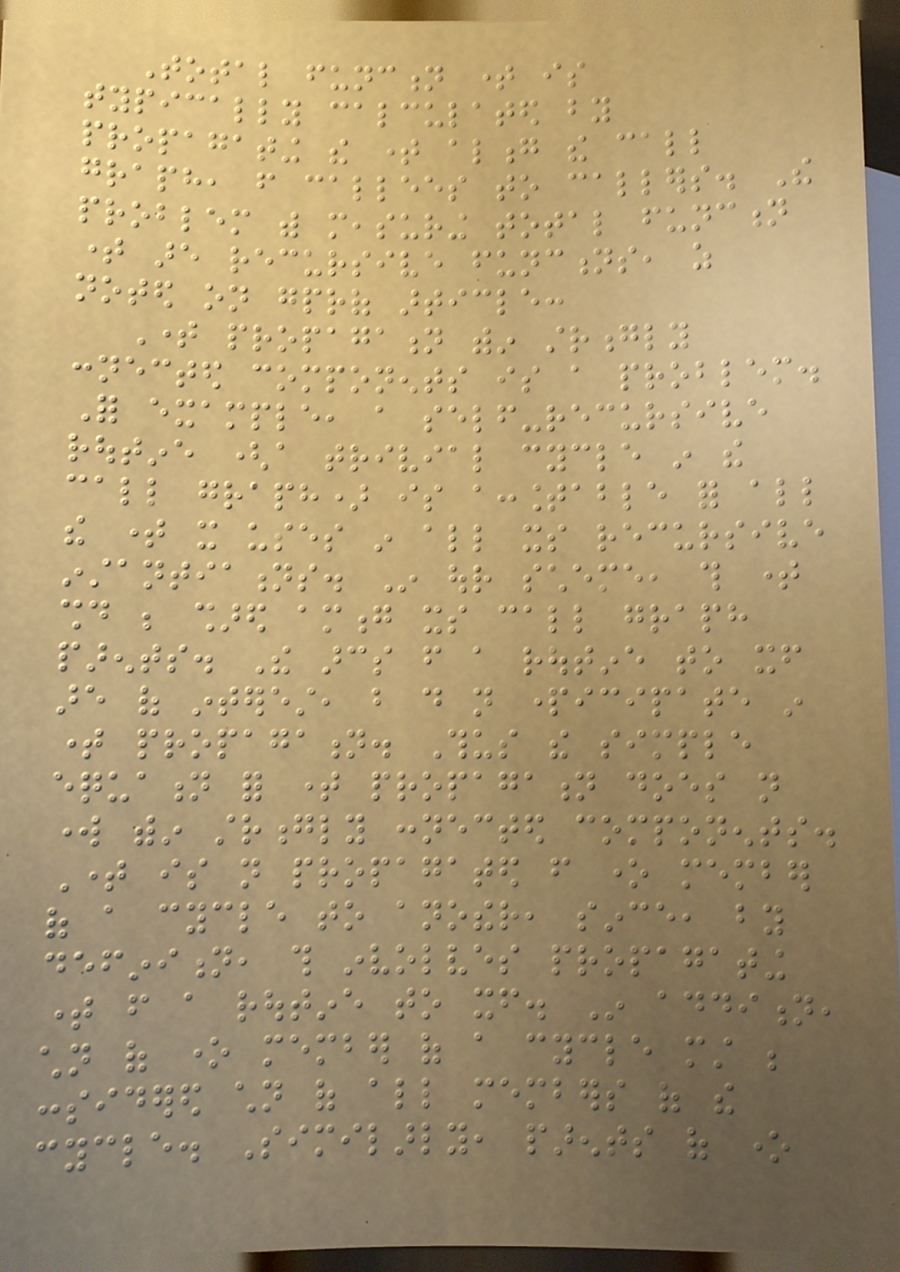Total function time is
typically calculated by
propagating the time along the call
graph, from callees to callers. The
problem with measuring total function
time are recursive functions, as
noted on gprof article:
Time propagation within strongly
connected components is a problem.
For example, a self-recursive
routine (a trivial cycle in the
call graph) is accountable for all
the time it uses in all its recursive
instantiations. In our scheme, this time
should be shared among its call graph
parents. The arcs from a routine to itself
are of interest, but do not participate in
time propagation. Thus the simple
equation for time propagation does not
work within strongly connected components.
Time is not propagated from one member
of a cycle to another, since, by
definition, this involves propagating
time from a routine to itself. In addition,
children of one member of a cycle must be
considered children of all members of the
cycle. Similarly, parents of one
